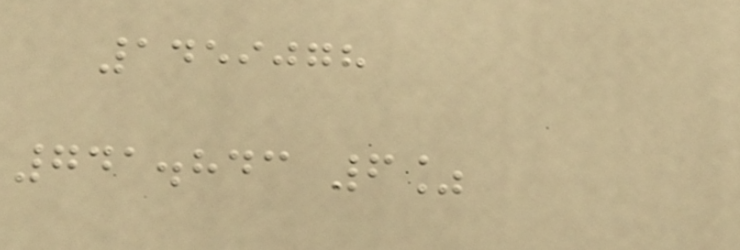1459078
741.843 6%
